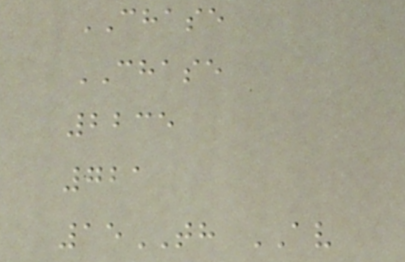CHASE
CHASE
2235
721
15TH AV
